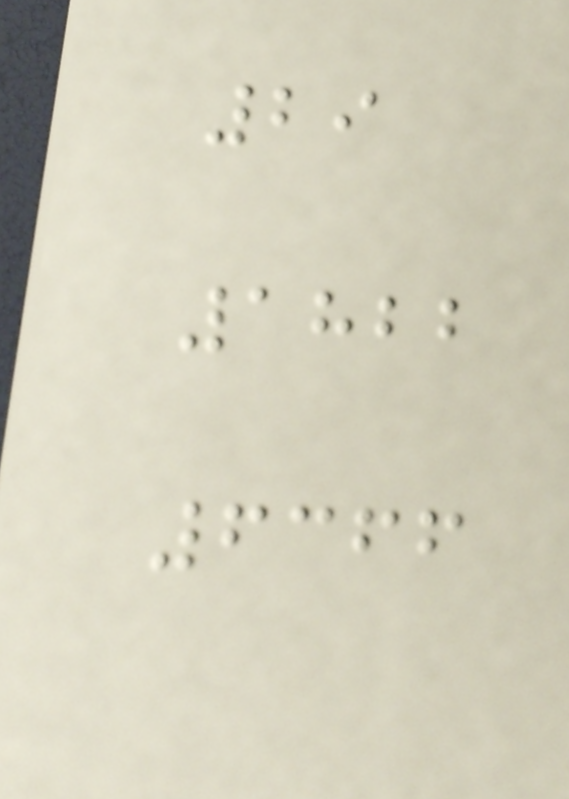29
1822
6366
